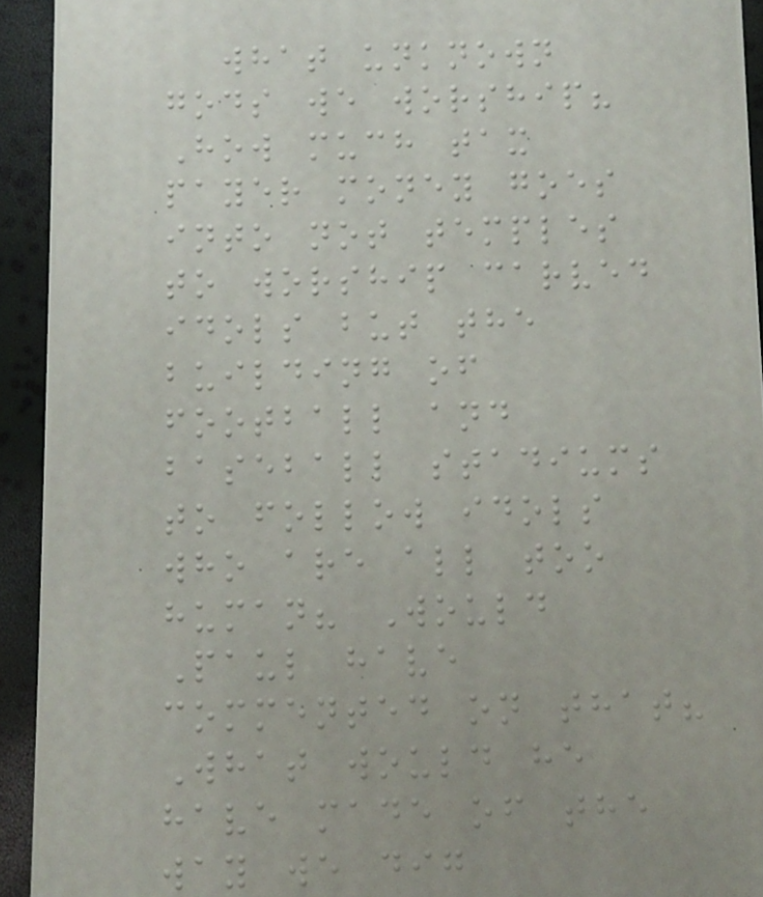what unknown
gods we worship?
How much tax
payer money goes
into not temples
to worship carved
idols but the
building of
football and
baseball stadiums
to follow idols
who are all too
human? Would
Paul have
commented on that?
What would he
have made of the
way we dig
